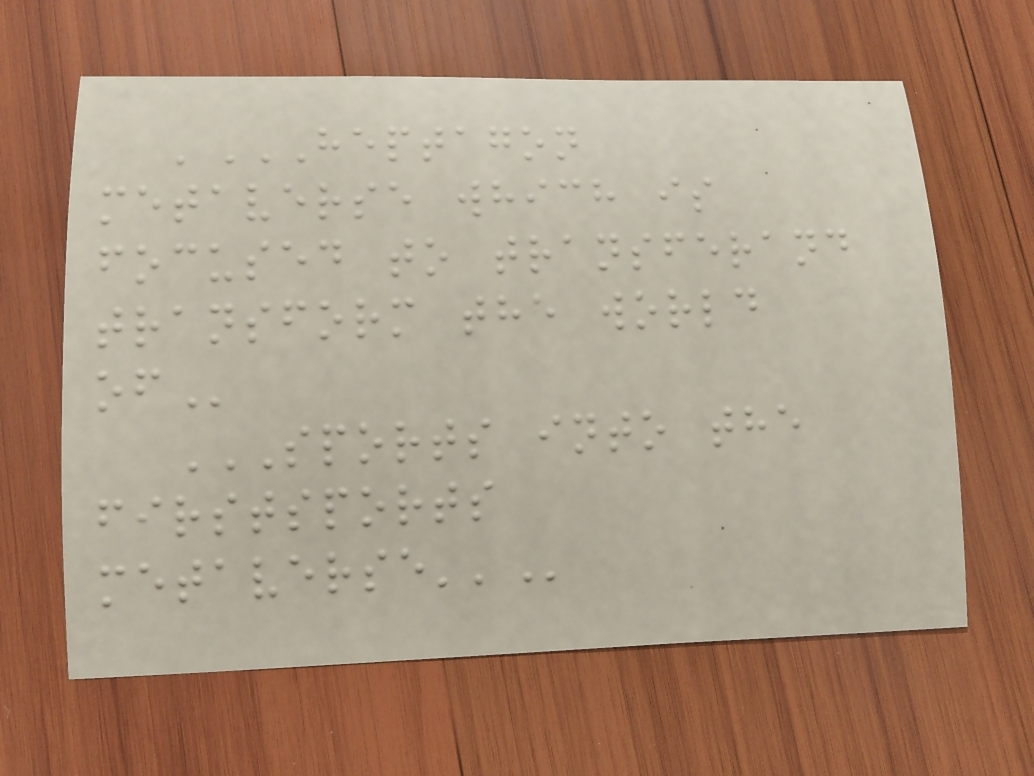'HEPTAGON
METAVERSE WHICH IS
FOCUSED TO TRANSFERAND
TRANSFORM THE WORLD
OF
SPORTS INTO THE
FIRSTSPORTS
METAVERSE''
